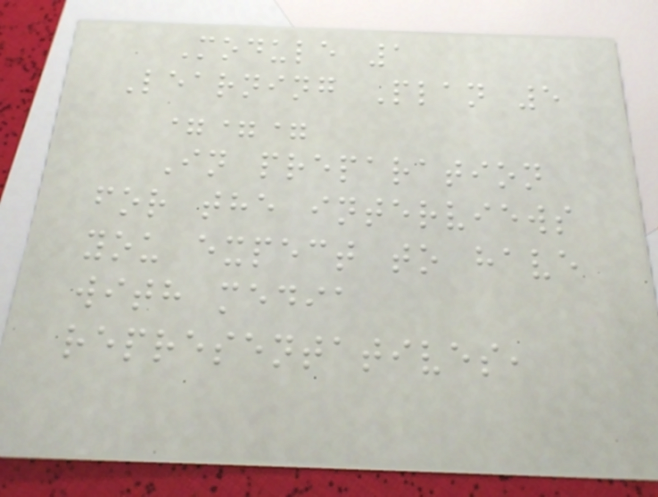Module 1
Learning Plan 5
===
In preparation
for the interviews
you expect to have
with media
representatives,
